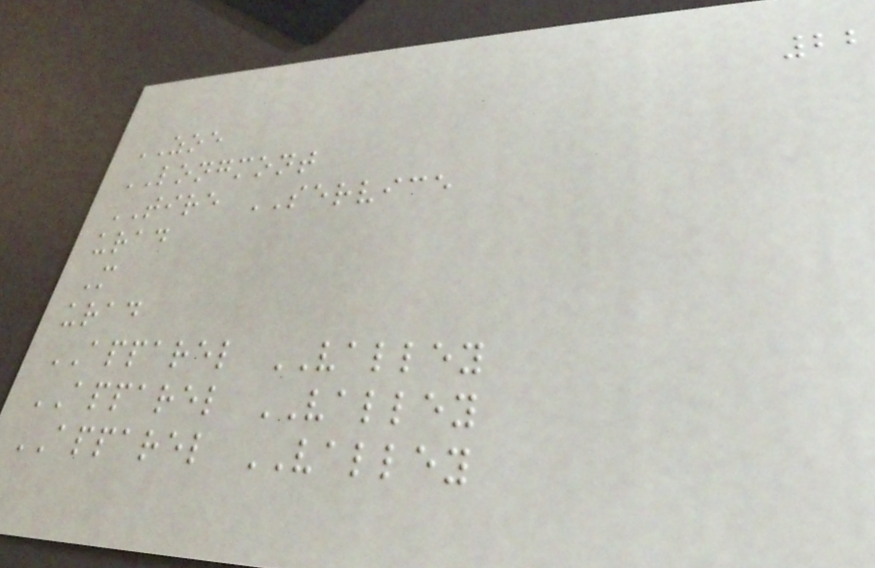22
ZOE
LONGMONT
TIRE SERVICE
urad
M
urad
APPAREL VALLEY
APPAREL VALLEY
APPAREL VALLEY
